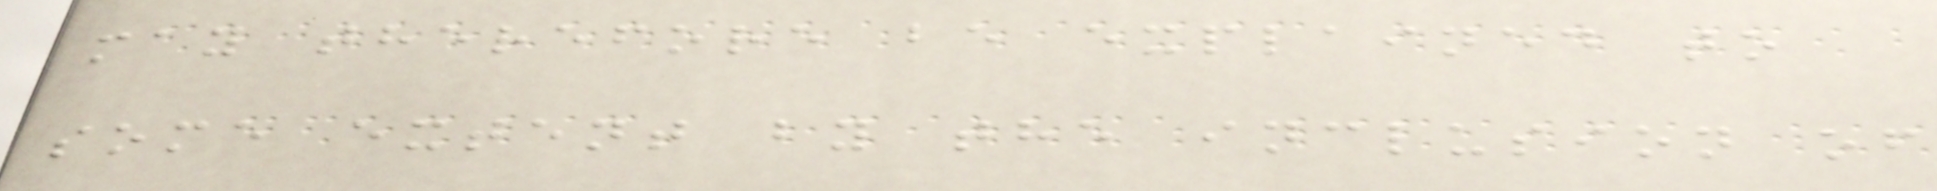may therefore be explained to
some extent by the inclusion of
